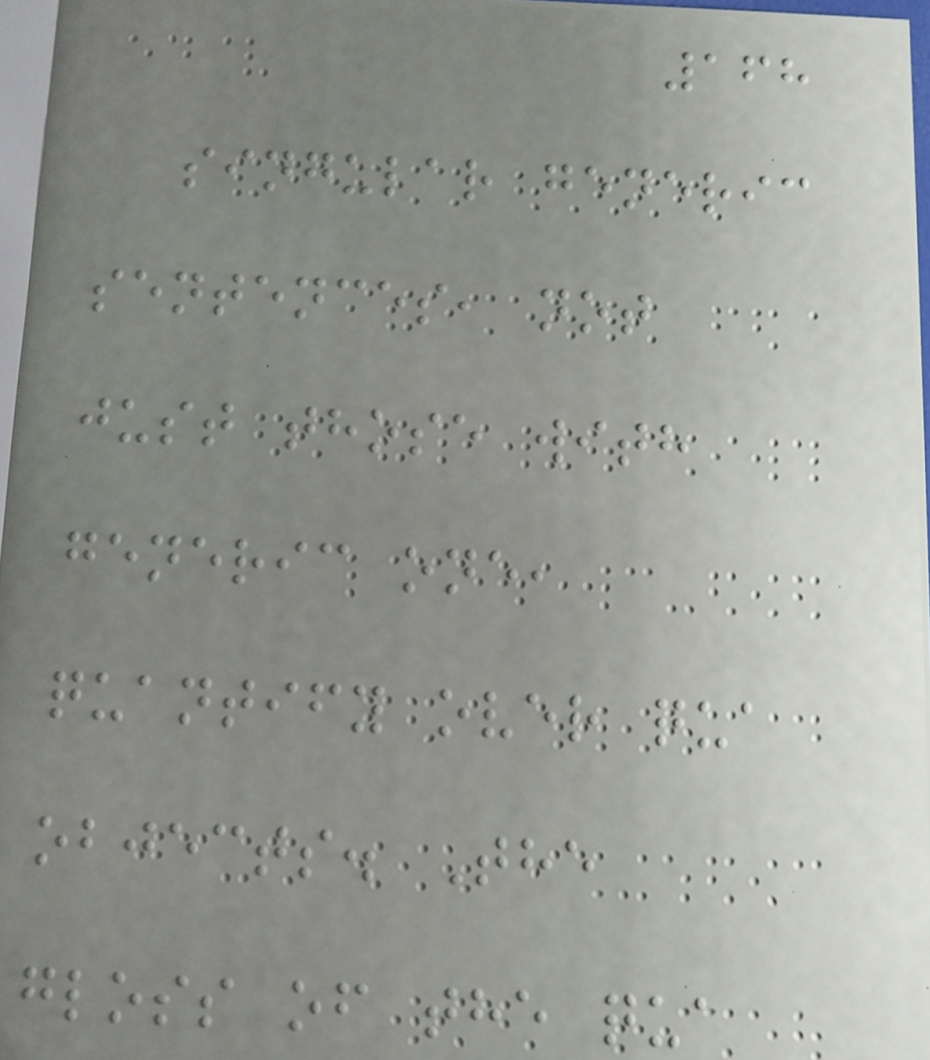168
singular generic
sentences, not
just those with
generic one,
quantify over qua
objects. The
gloss of the qua
